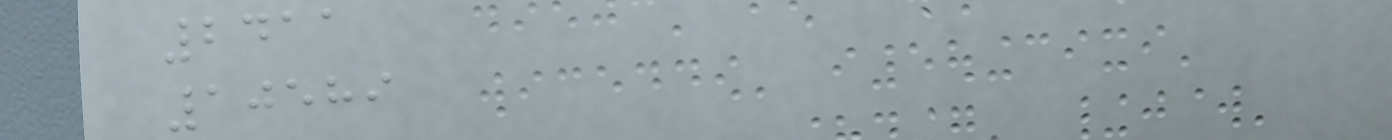2411
10589
